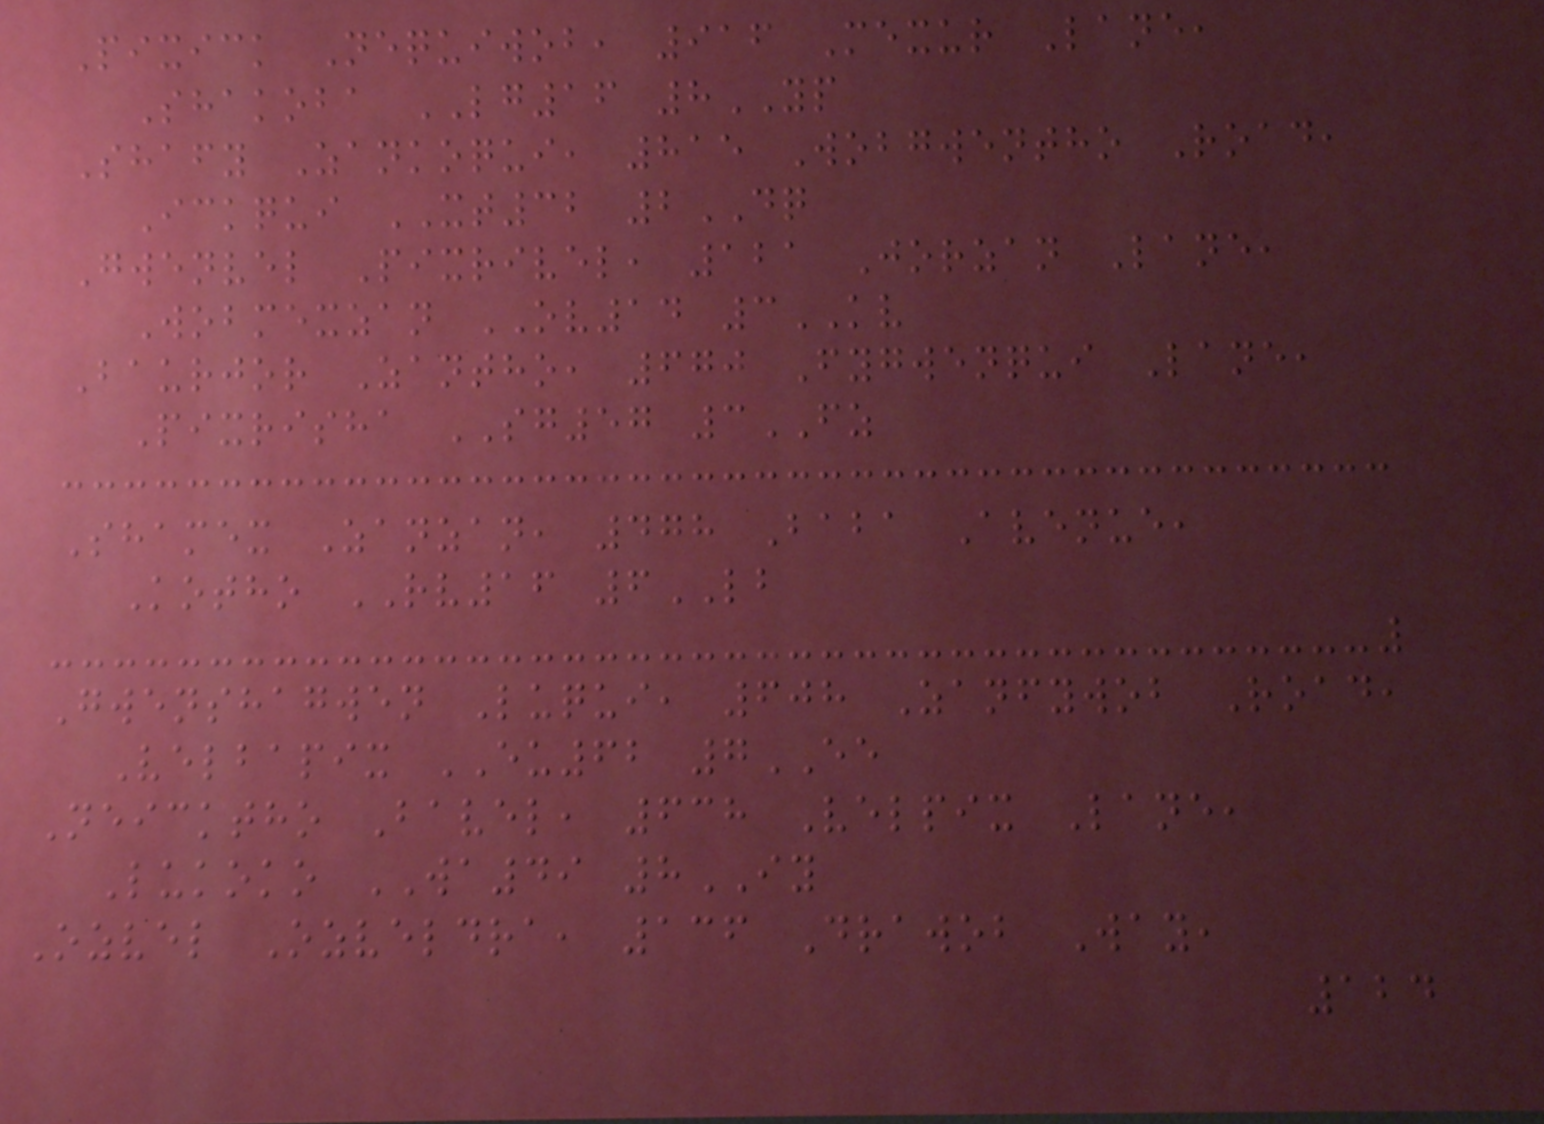Pixick Nequiwob, 916 Mexur Lane,
Shakoba LG16 8YP
Shafy Zankoqui, 815 Wobgwentho Road,
Ickqui XT32 2DQ
Gwenvel Pixrivel, 121 Jorzan Lane,
Wobmexzan OV14 3KV
Baurjor Zantho, 670 Fygwenqui Lane,
Pixrisha SG57 3FZ
Shamex Zanzan, 478 Baba Avenue,
Kotho RV16 6LB
Gwenshagwen Luqui, 608 Zanfywob Road,
Velbapix EU62 7EE
Neicktho Bavel, 638 Velpix Lane,
Lukoko WA49 8IY
Ozvel Ozveldra, 136 Drawob Way,
124
